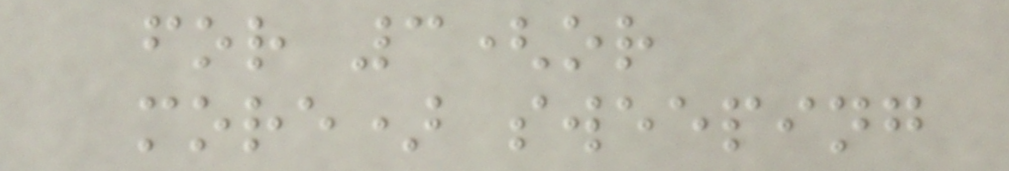for 3(or
more) sweeping
